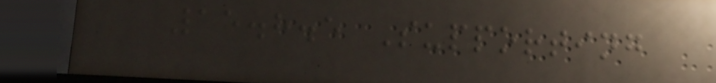15.8.5 Supporting
